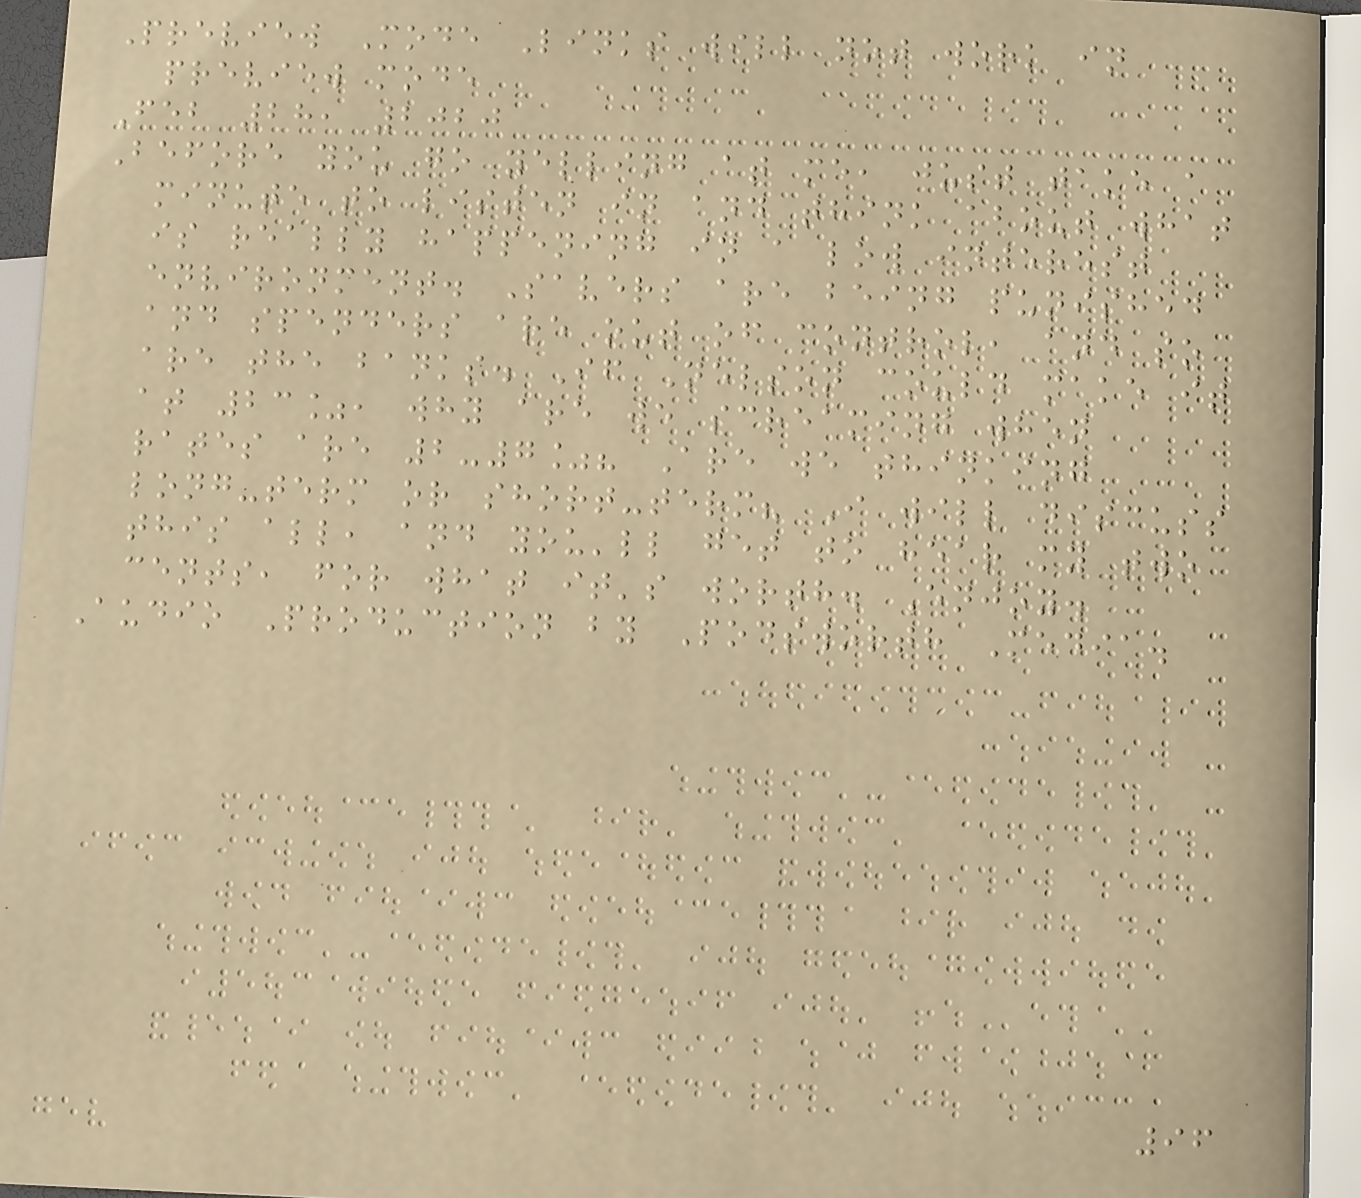Preview Mode Links will not work in
preview mode
Feb 28, 2020
Before you go yelling at me, just take a
minute to listen in and think about what
is really happening in a low interest
environment. Savers are being punished
and spenders are out of control, and so
are the banks. If Nelson could make it
at 23%, why are we screaming when
rates are 2-7%? Are we thinking
long-term or short-term? I will discuss
this all, and you'll get to hear my two
cents, for what it's worth. Enjoy.
Audio Production by Podsworth Media.
96
